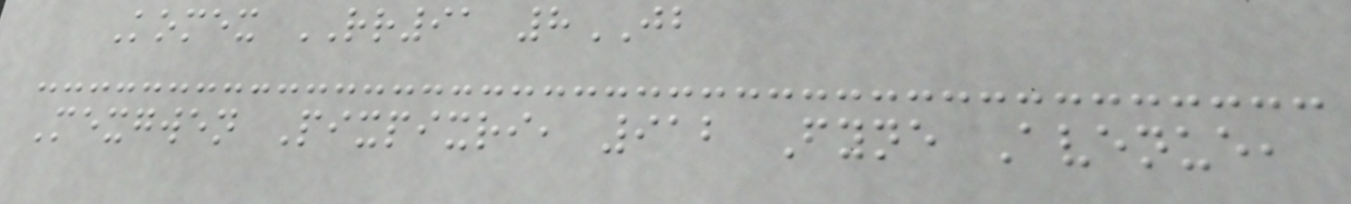Komex RR91 8JB
Mexgwen Pixpixri, 912 Fyne Avenue,
